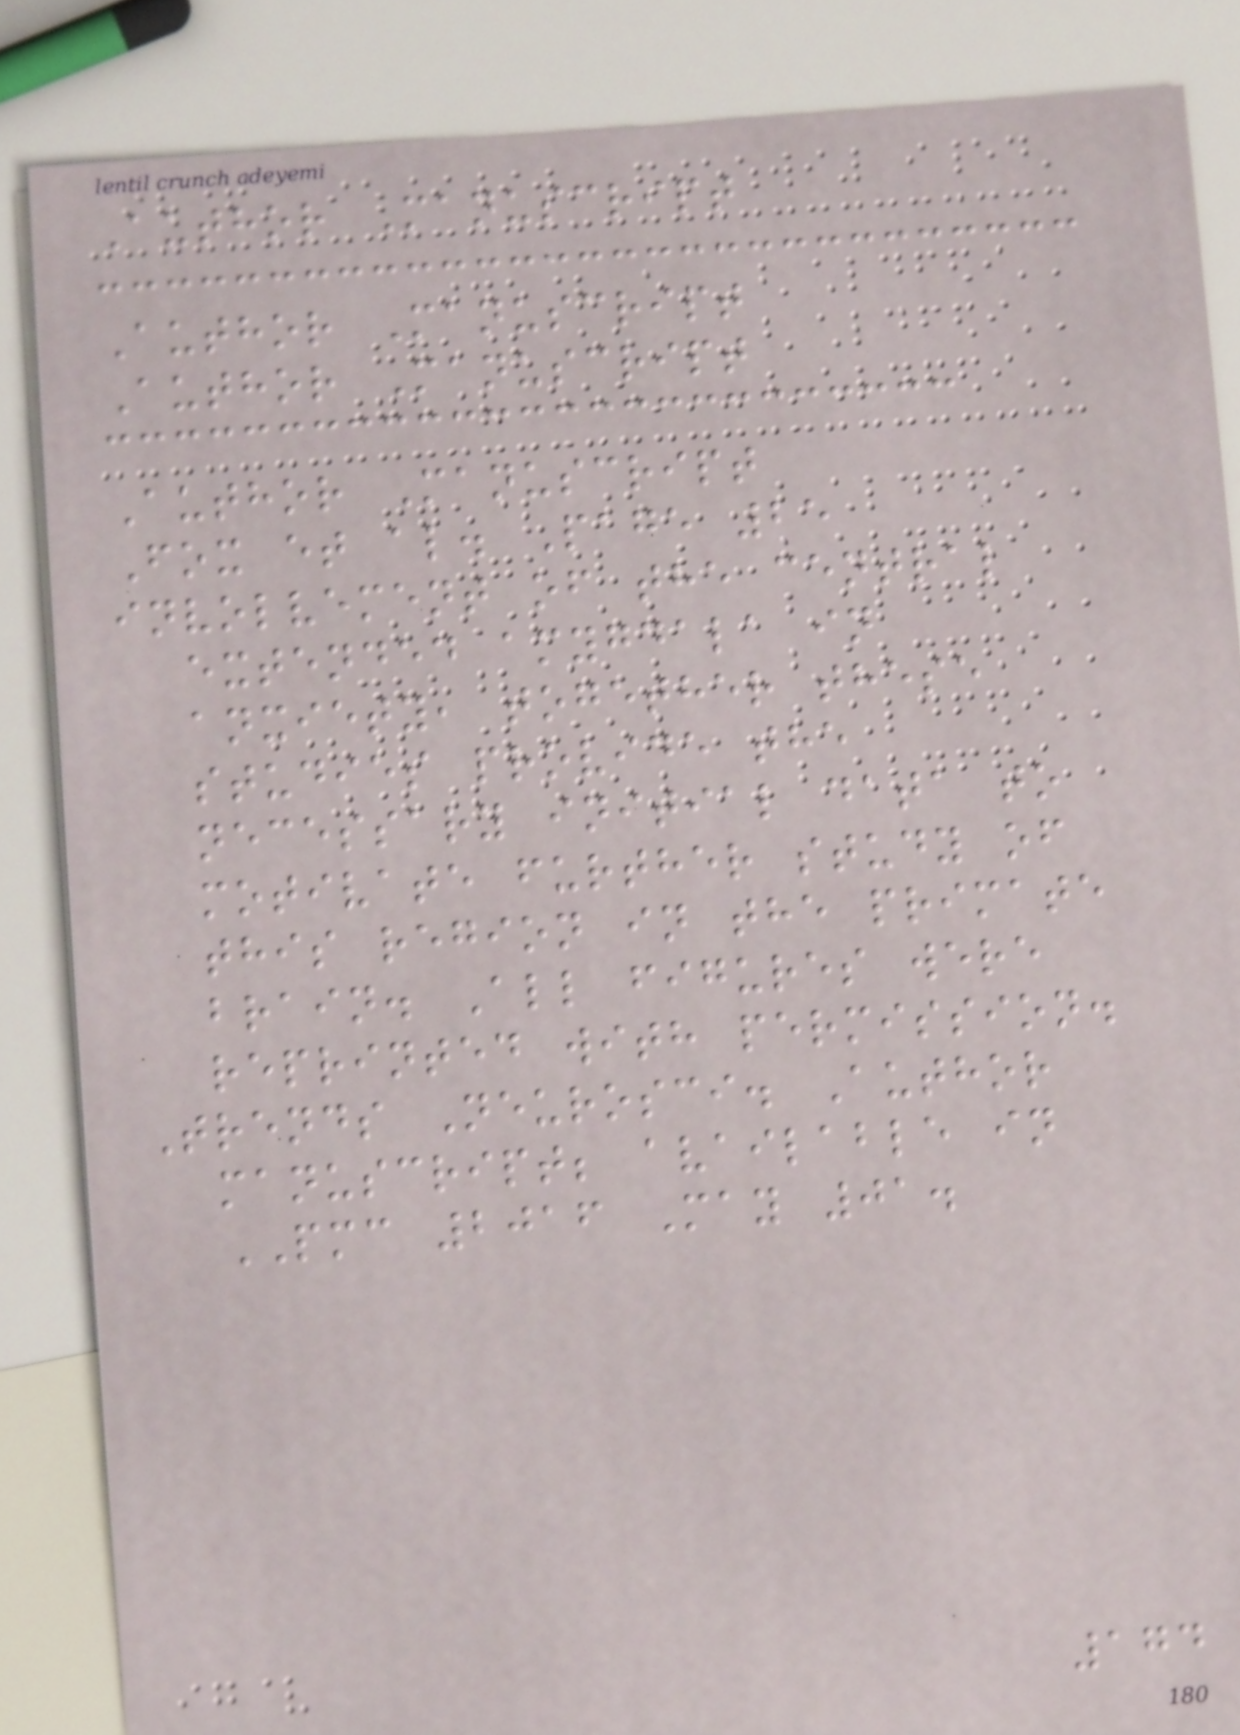Author Manuscript
Author Manuscript
Author Manuscript
Author Manuscript
Fox et al. Page 25
involvement of the central
extended amygdala in
anxiety, together these
studies provide the
necessary initial data to
motivate further study of
this region in the primate
brain. All figures were
reprinted with permission.
Trends Neurosci. Author
manuscript; available in
PMC 2016 May 01.
174
